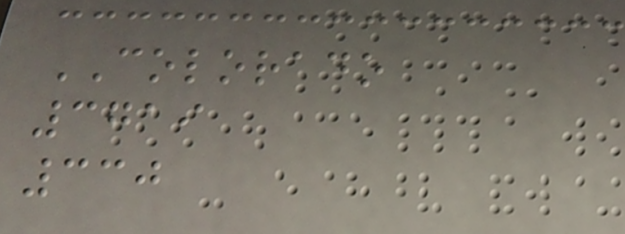COLORADO
3719
330
